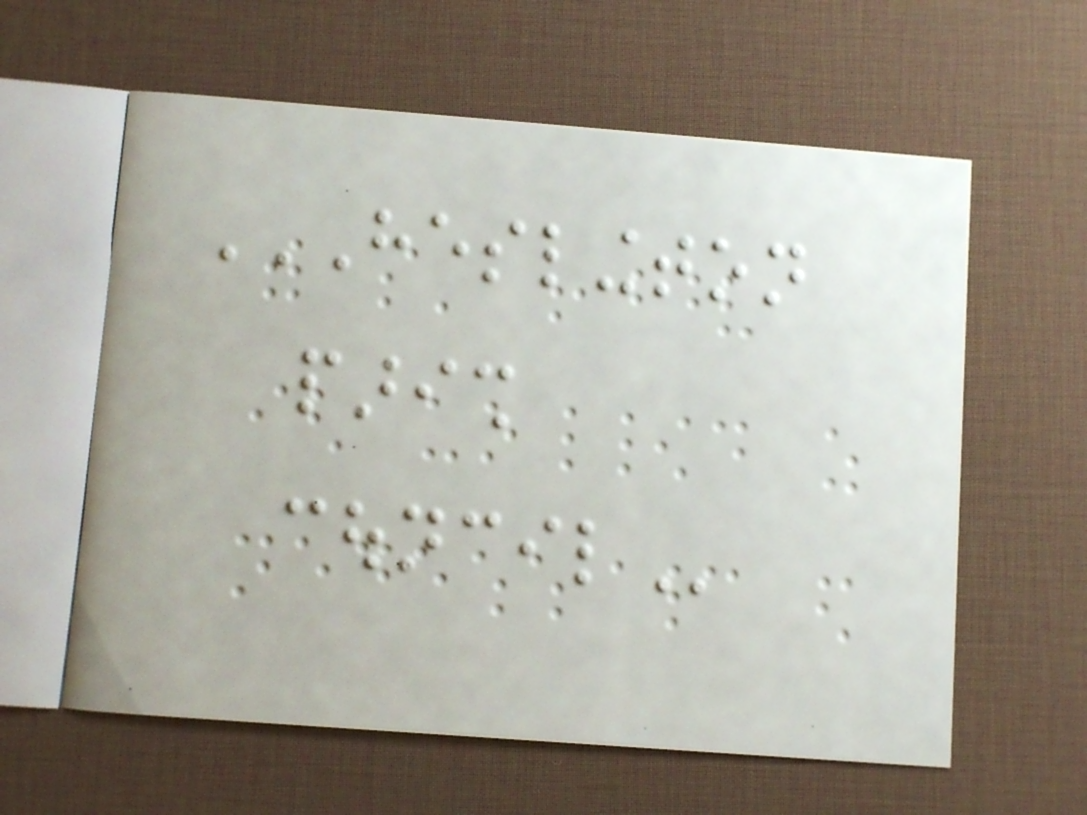HESLINGTON
PARISH
COUNCIL
